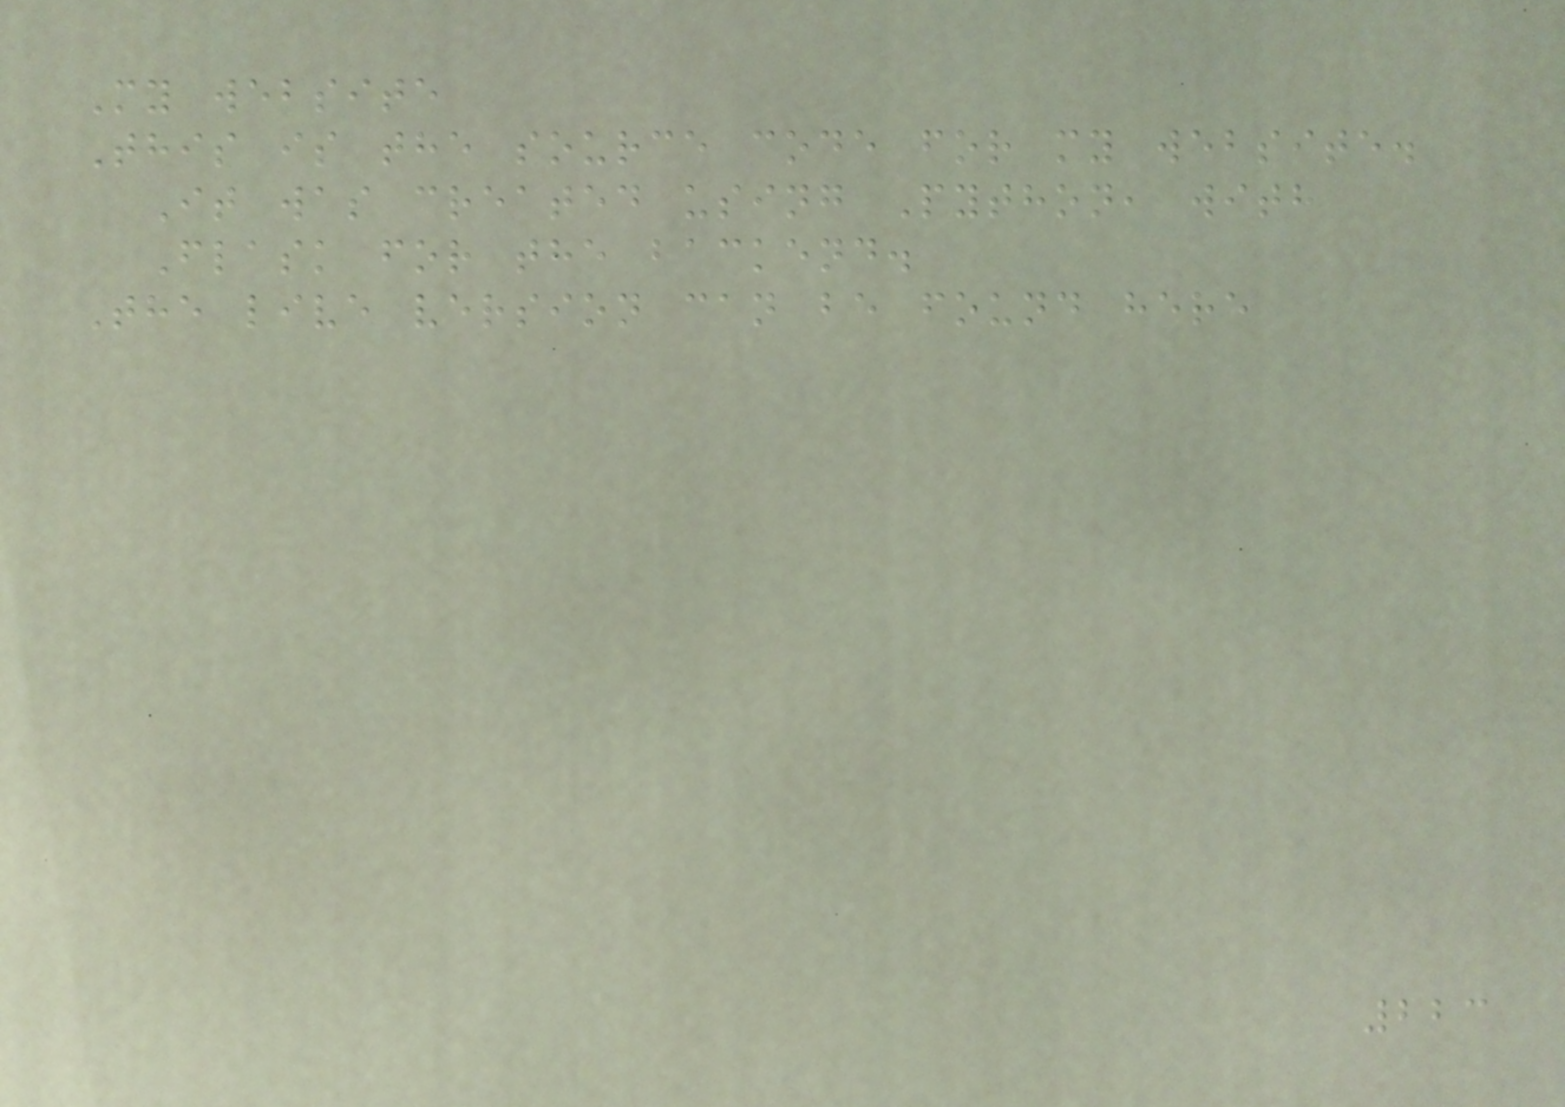My website
This is the source code for my website.
It was created using Python, with
Flask for the backend.
The live version can be found here
223
